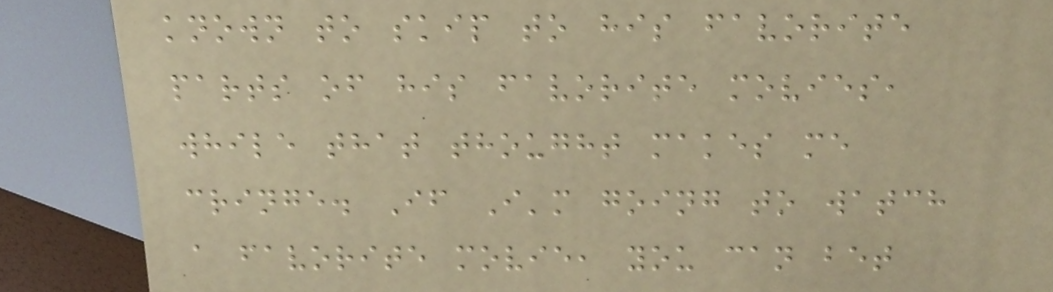known to skip to his favorite
parts of his favorite movies,
while that thought makes me
cringe. If I'm going to watch
a favorite movie, you can bet
